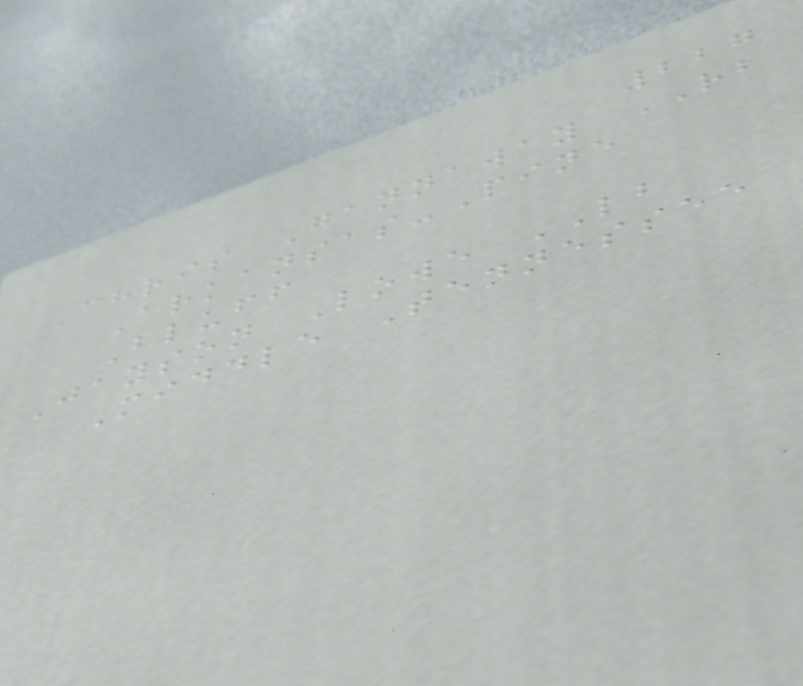227
Chris Gannaway RB
Arkansas-Pine
Bluff
Jayson Lowe LB
Middle Tennessee
